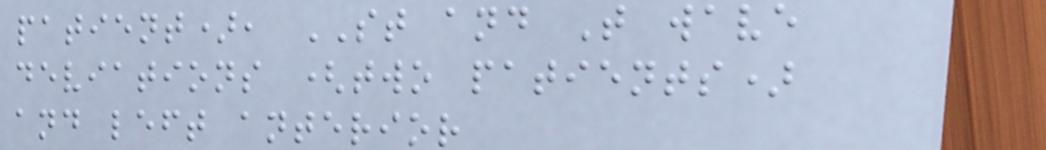patient), ST and T wave
deviations (two patients)
and left anterior
